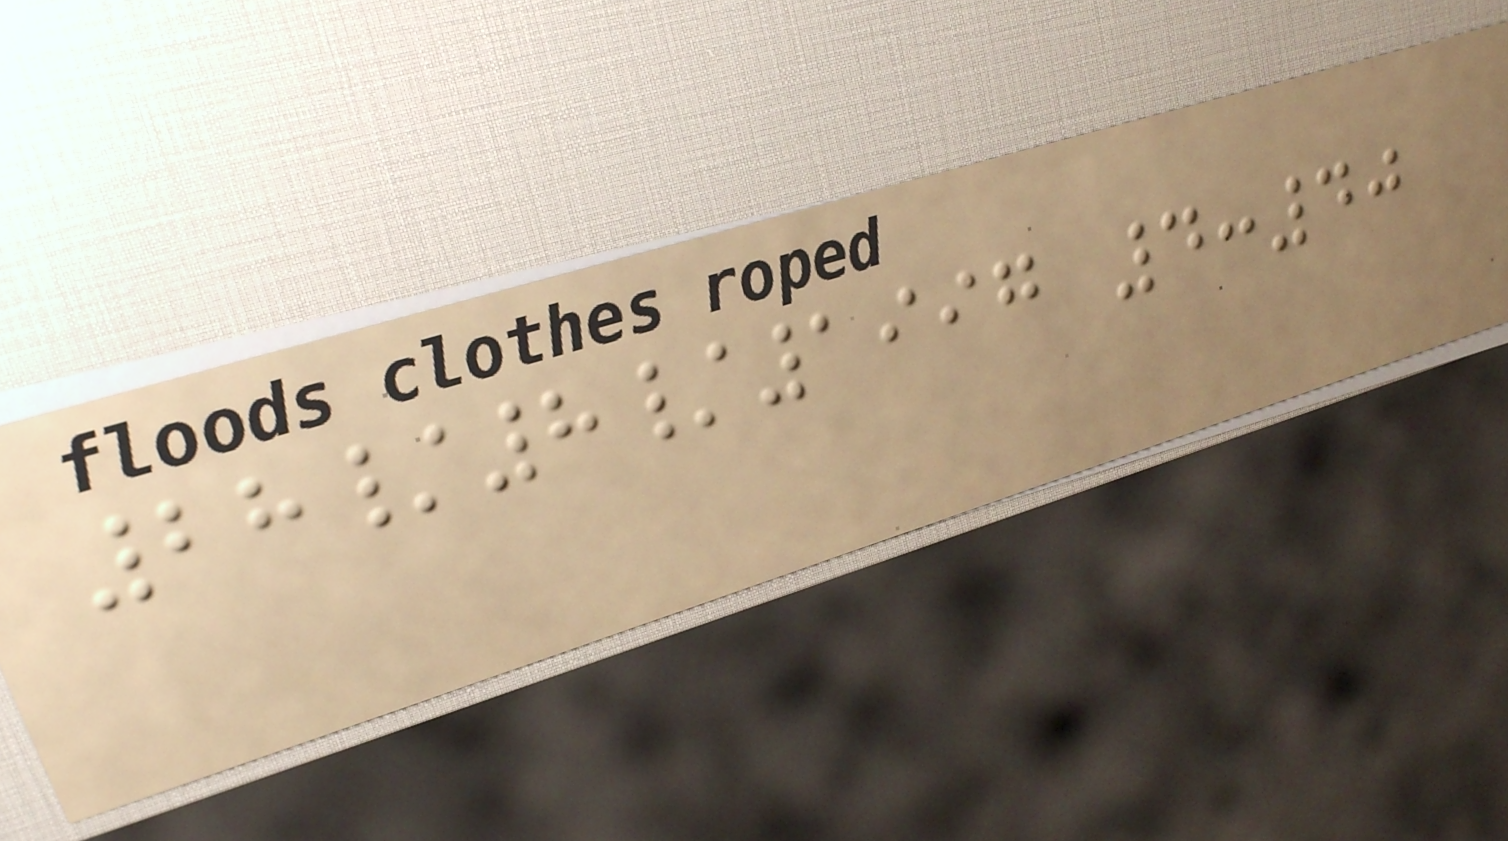28/8/1997 4:40
